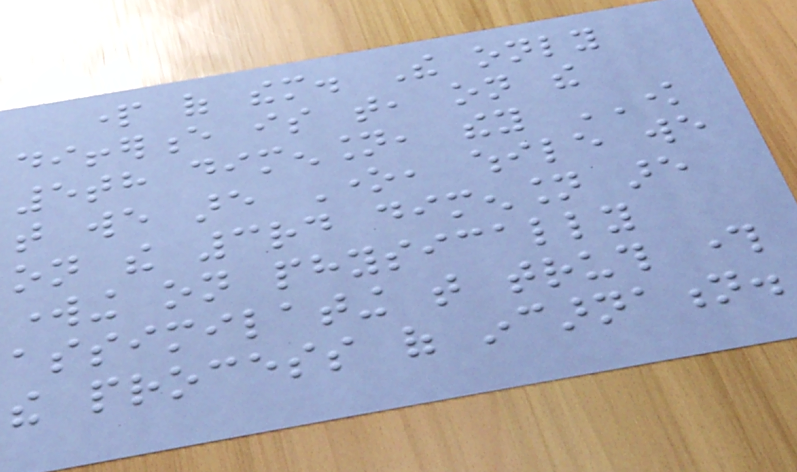part of them. The only
difference is that, on the
5th dimension, they KNOW
that we are One, while we
on the 3rd dimension are
working on physically
assimilating that truth through
the process of incarnation.
